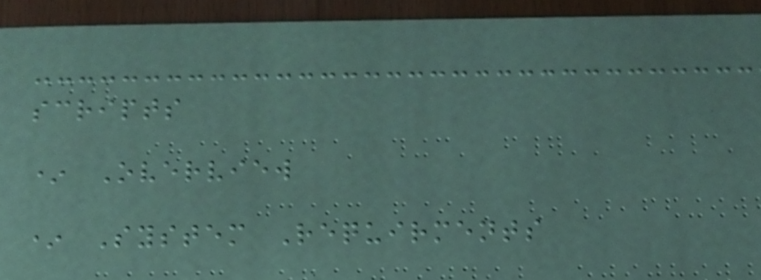scripts
* Overview
* System Requirments
